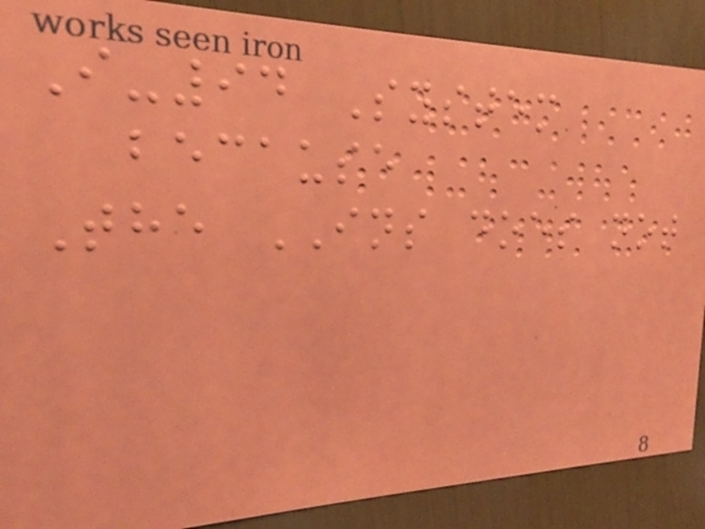I-94 System
because
The INS does not
